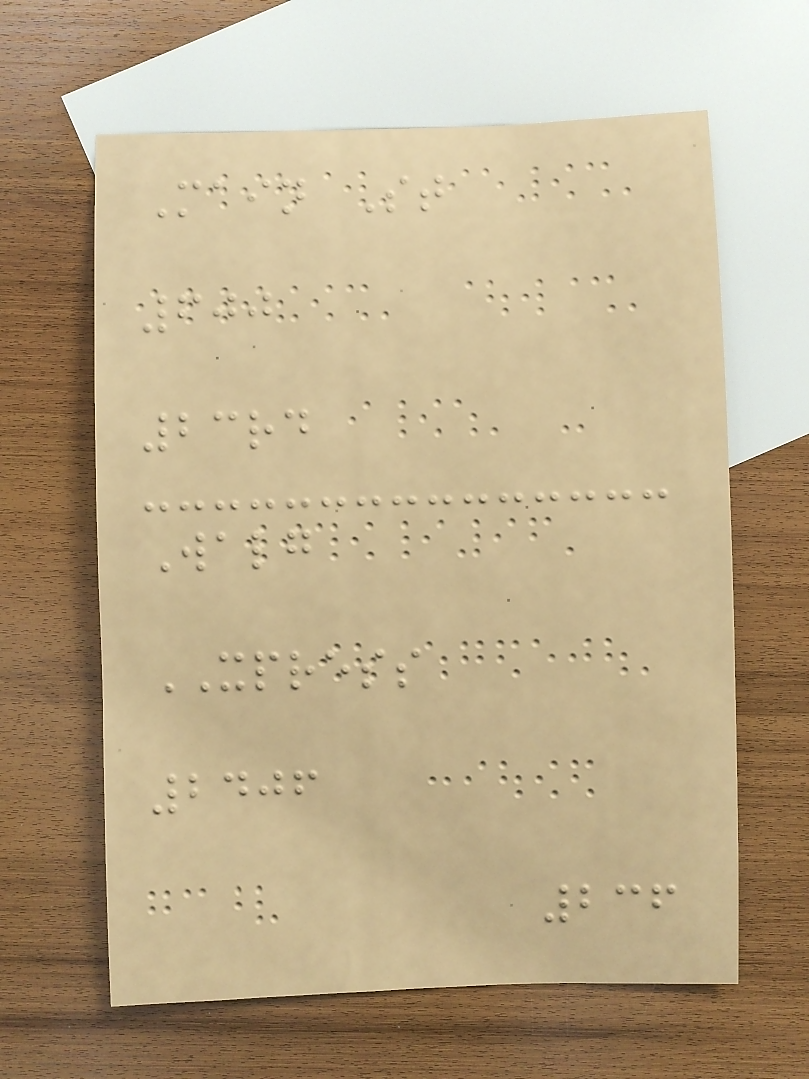Main St
600
23rd
Walg
XPRESS
2406
236
